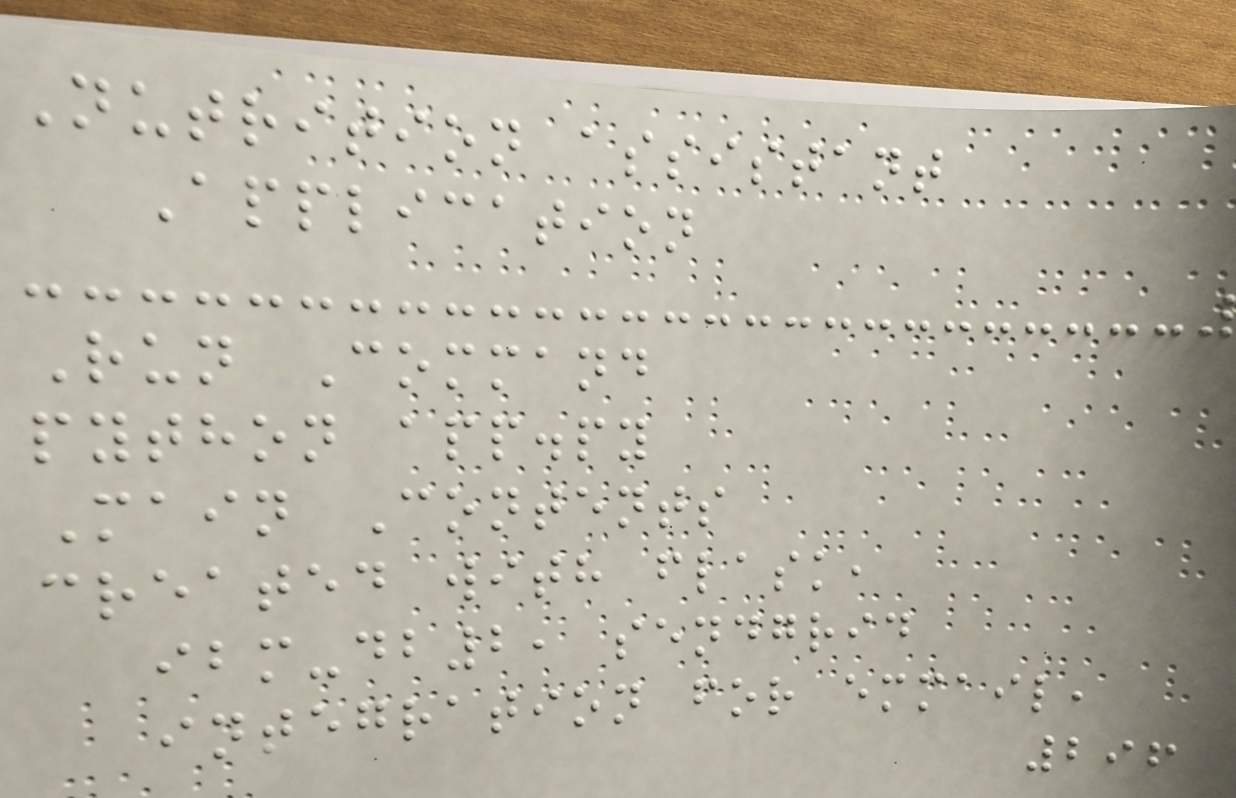Nutrition assistant
Application
Run Command
python app.py
Main Contents
created with flask,
ibm-db2, sendgrid
integration for emmail,
296
